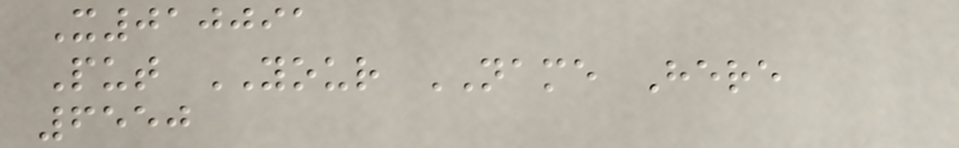X010091
Put YOUR NAME Here
6550
